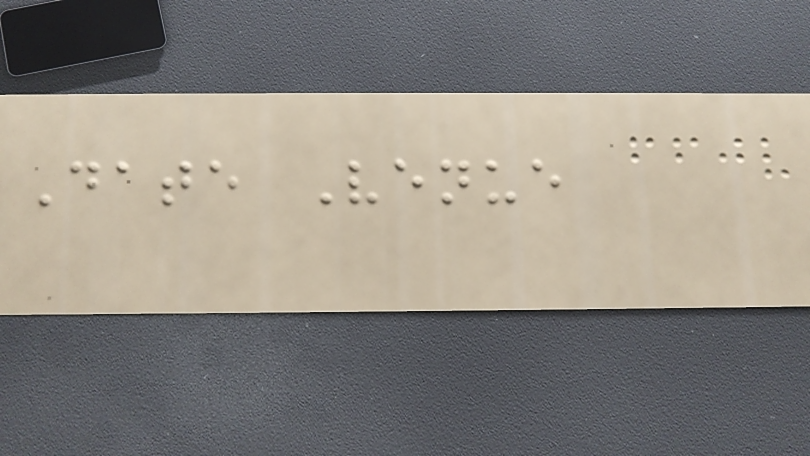Date Venue
